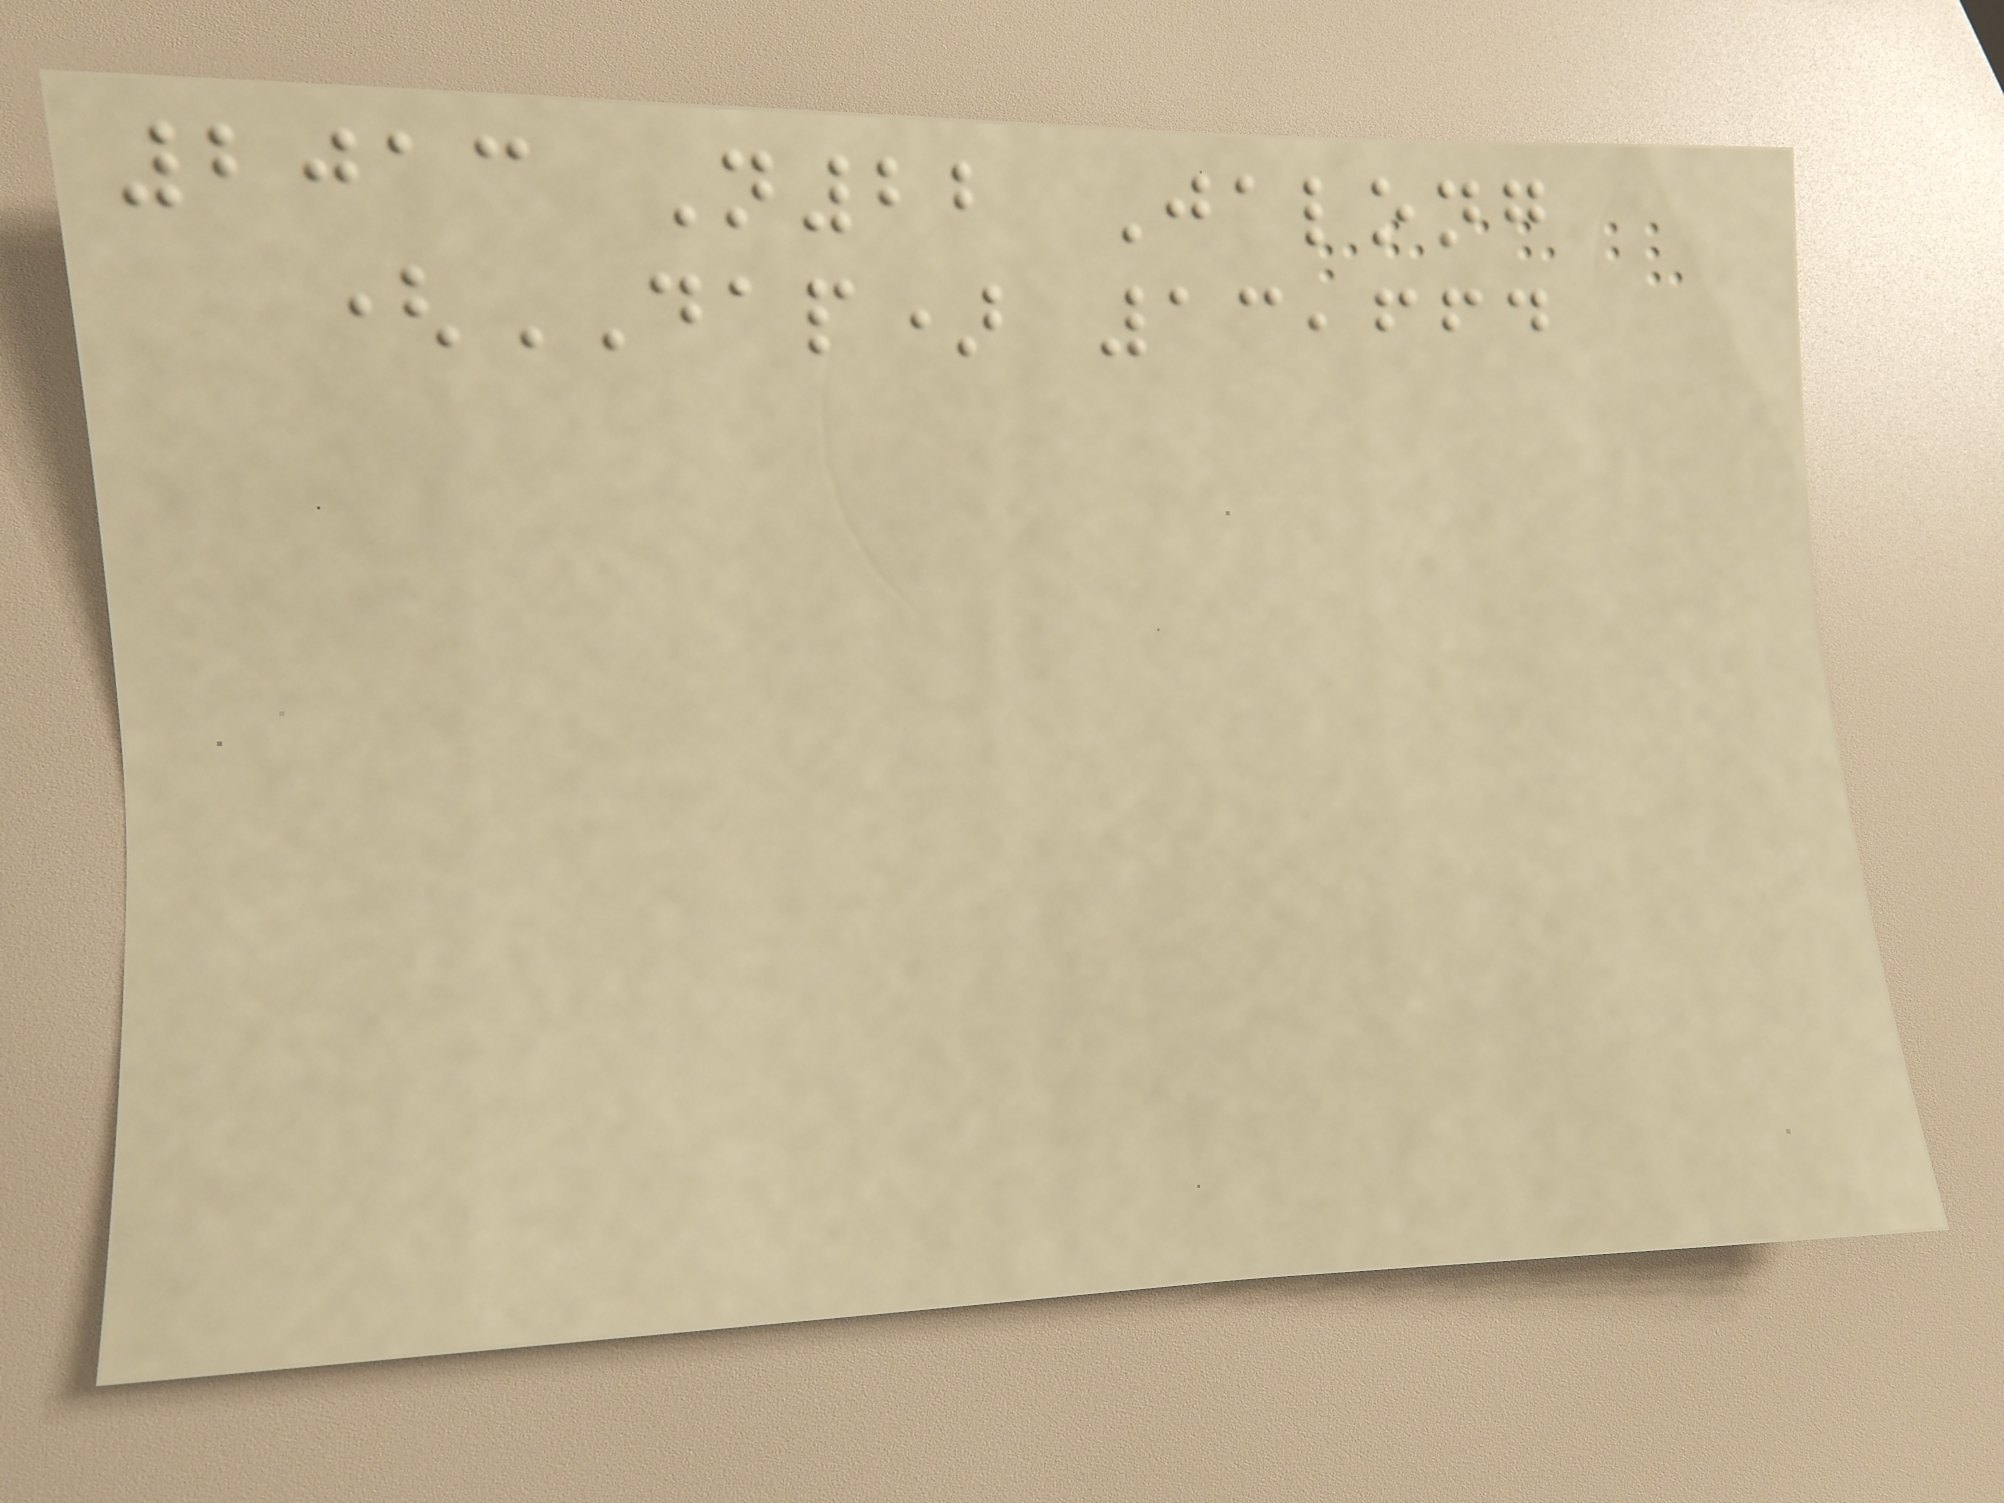2013 N22 Jalong
(DAP) 13,664
